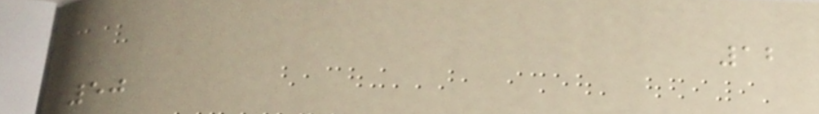12
50
